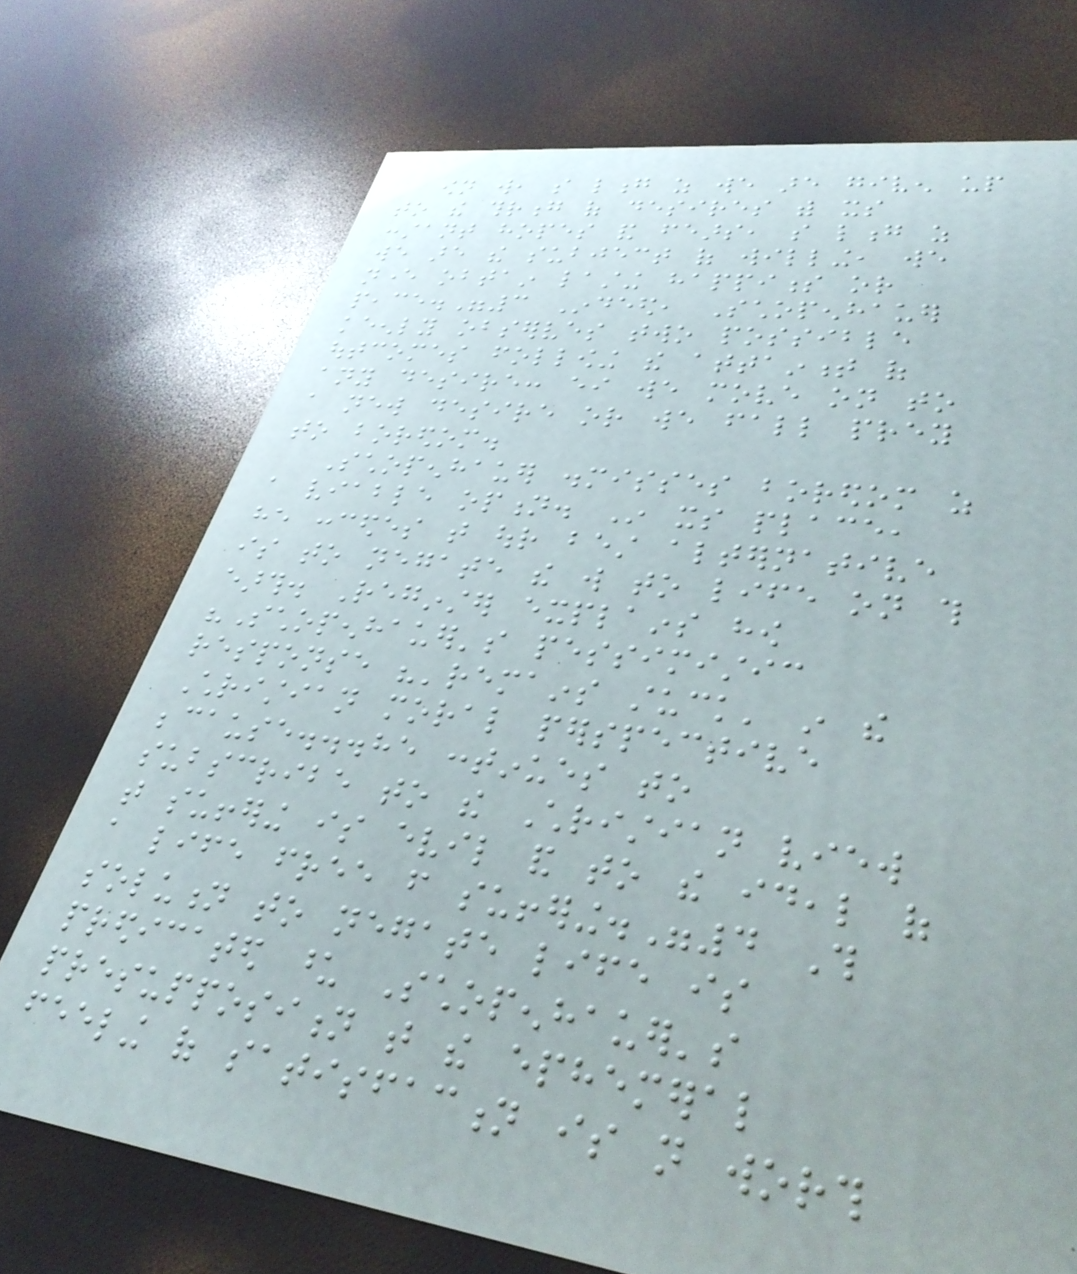own will, so long as we are given up
to the throng of desires with its
constant hopes and fears, so long as
we are the subject of willing, we
never obtain lasting happiness or
peace."3 Indeed, Schopenhauer
keenly observes two possible
outcomes following the attainment of
any desire: either we move on to
a new desire or we fall prey
to boredom.
Schopenhauer dismisses boredom as
a viable option. In its place,
he concedes that our best alternative
is to negate the will to life on this
earth. Reginster explains how
"Schopenhauer's pessimistic
response "'remains stuck' in the
Christian moral perspective
because...he continues to
subscribe to the Christian view
that suffering is evil and to the ideal of
a life free from suffering."4 This
solution to negate life is
predicated upon Schopenhauer's
presupposition that the ephemeral
feeling of satisfaction is not worth
